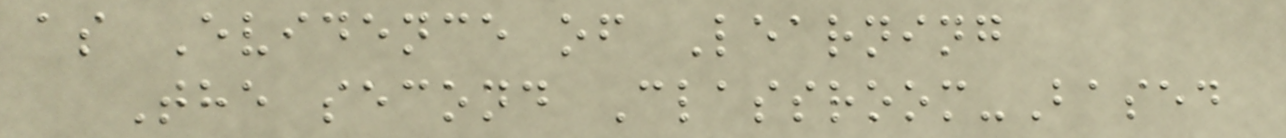as Evidence of Learning
The second Classroom-Based
